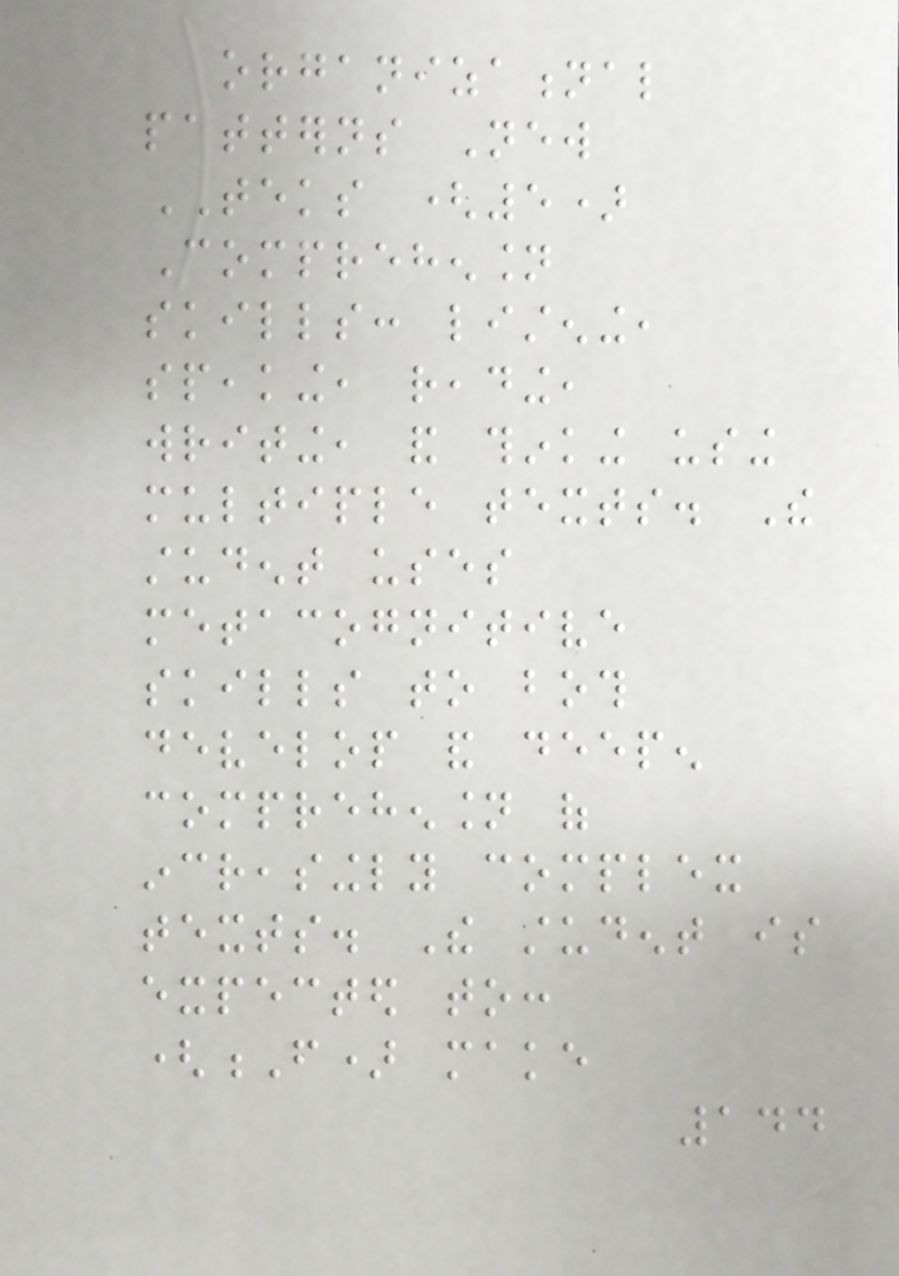organizational
patterns New
TEKS (5)
Comprehension
skills: listening,
speaking, reading,
writing, and thinking using
multiple texts. The
student uses
metacognitive
skills to both
develop and deepen
comprehension of
increasingly complex
texts. The student is
expected to:
(F) make
144
